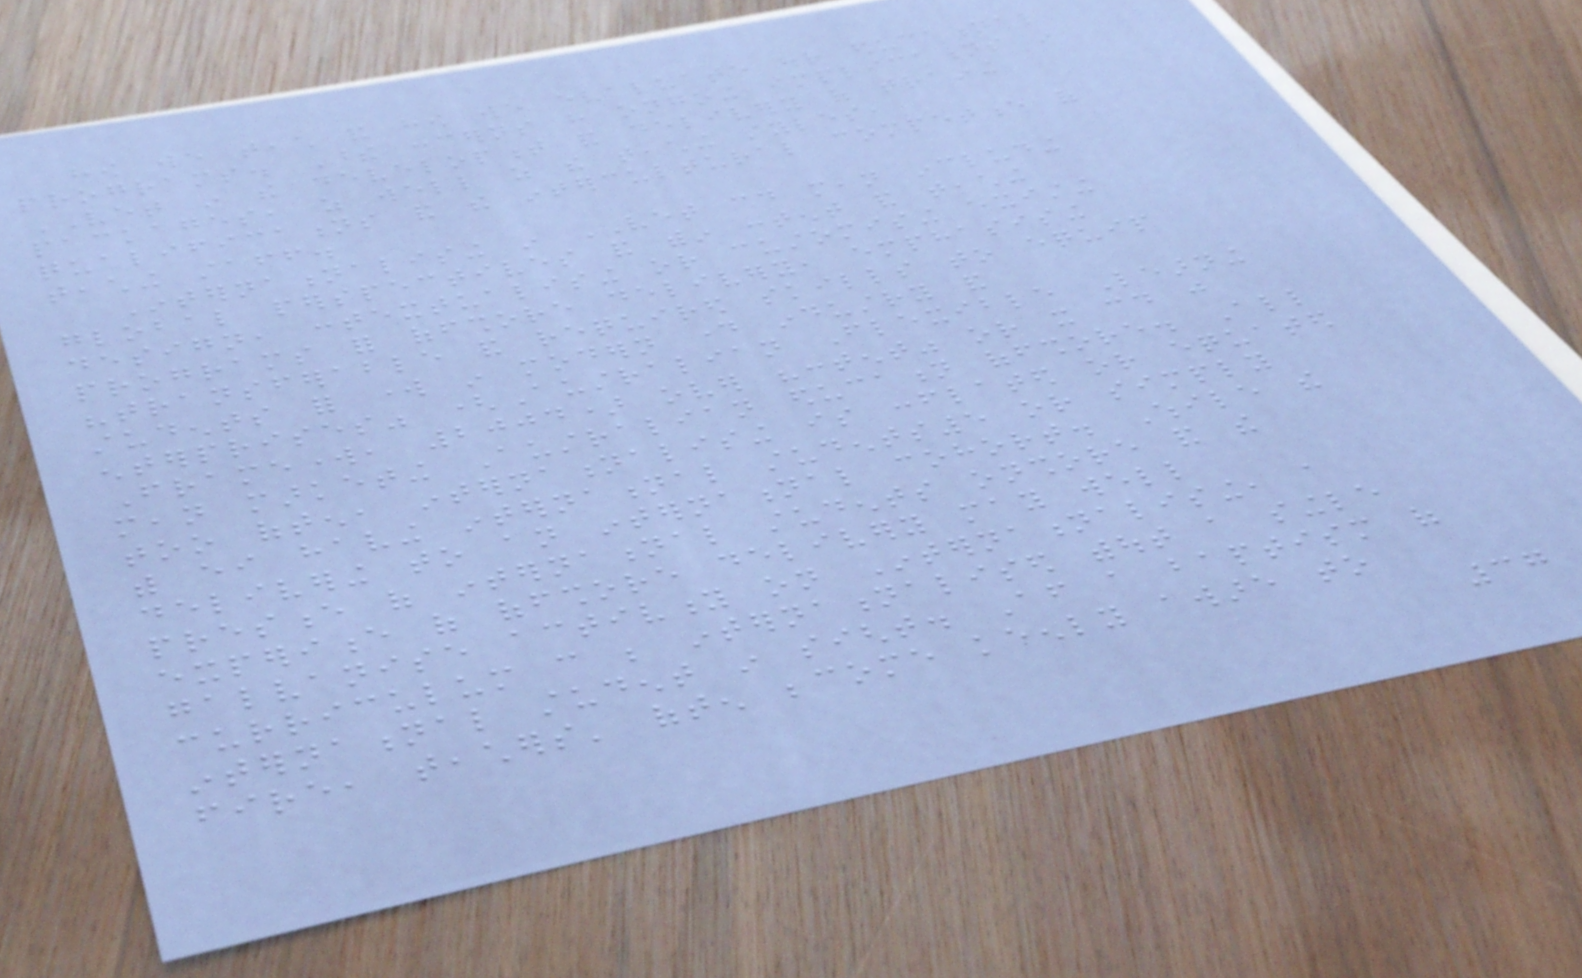how we teach and how we evaluate our educational
programs. These concerns have ongoing implications in
VET in the development and delivery of training
packages, as well as the teaching styles,
qualifications and the intercultural competence of
teaching staff.
Internationalising in VET could mean including
global perspectives and within content and teaching
design, contextualising or customising existing
programs for offshore delivery, emphasising
"transferable and required skills to equip
students for work in modern day industry and
enterprises" (Australian Flexible Learning
Framework, 2004) over "content" or it could just
mean marketing Australian education offshore. All
too often, internationalising is conflated or equated
with either having international students5 or simply
delivering to an international cohort. While the
presence of international students onshore and the
experience of offshore delivery may well
galvanise activity on Internationalising, a
curriculum can be internationalised without a single
international student in sight. After a baptism of
fire, teachers' often become keenly aware to
37
